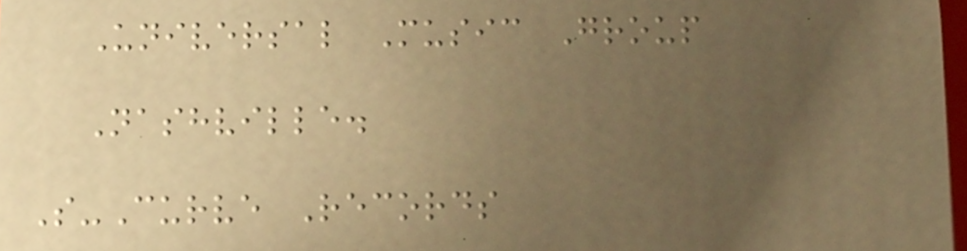Universal Music Group
Nashville.
S-Curve Records
